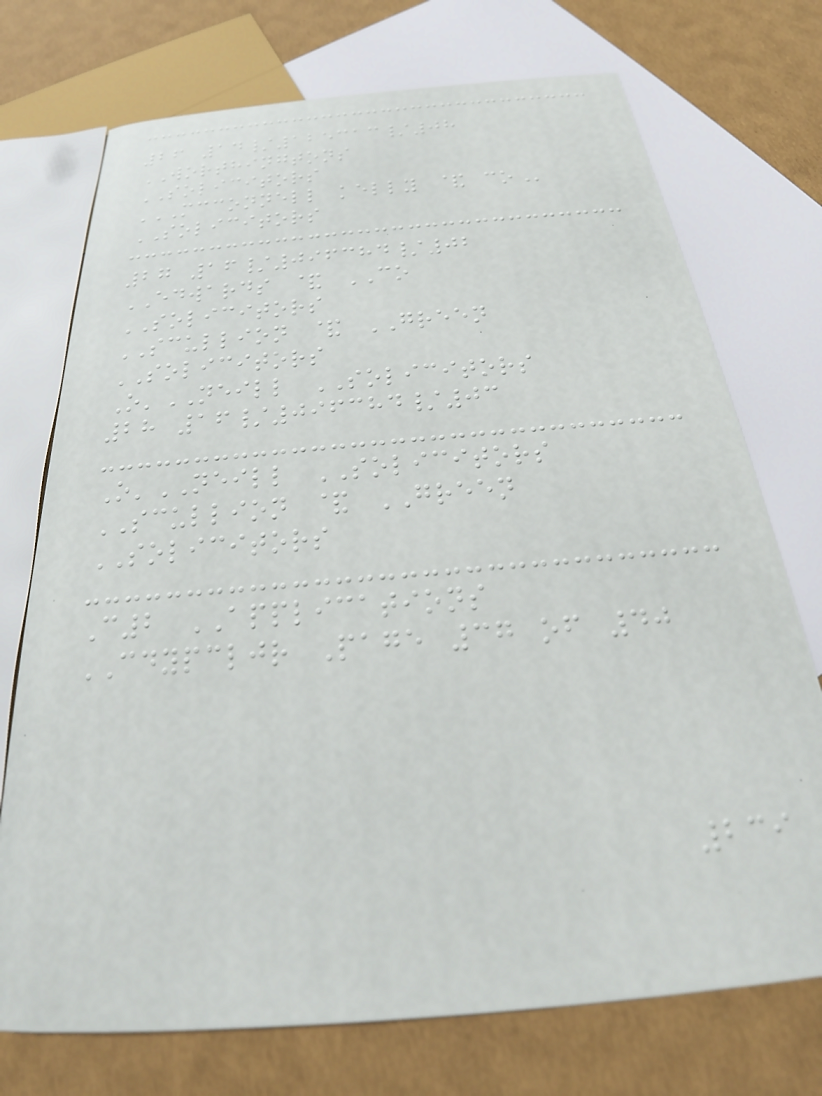26 14/125313/08
WORTHINGTONS
SOLICITORS
MCCONNELL KELLY & CO
SOLICITORS
27 16/096384/02
EDWARDS & CO
SOLICITORS
SCULLION & GREEN
SOLICITORS
O'NEILL SOLICITORS
28 16/096384/03
O'NEILL SOLICITORS
SCULLION & GREEN
SOLICITORS
C2 APPLICATIONS
CDYPCLJR Page 37 of 40
239
